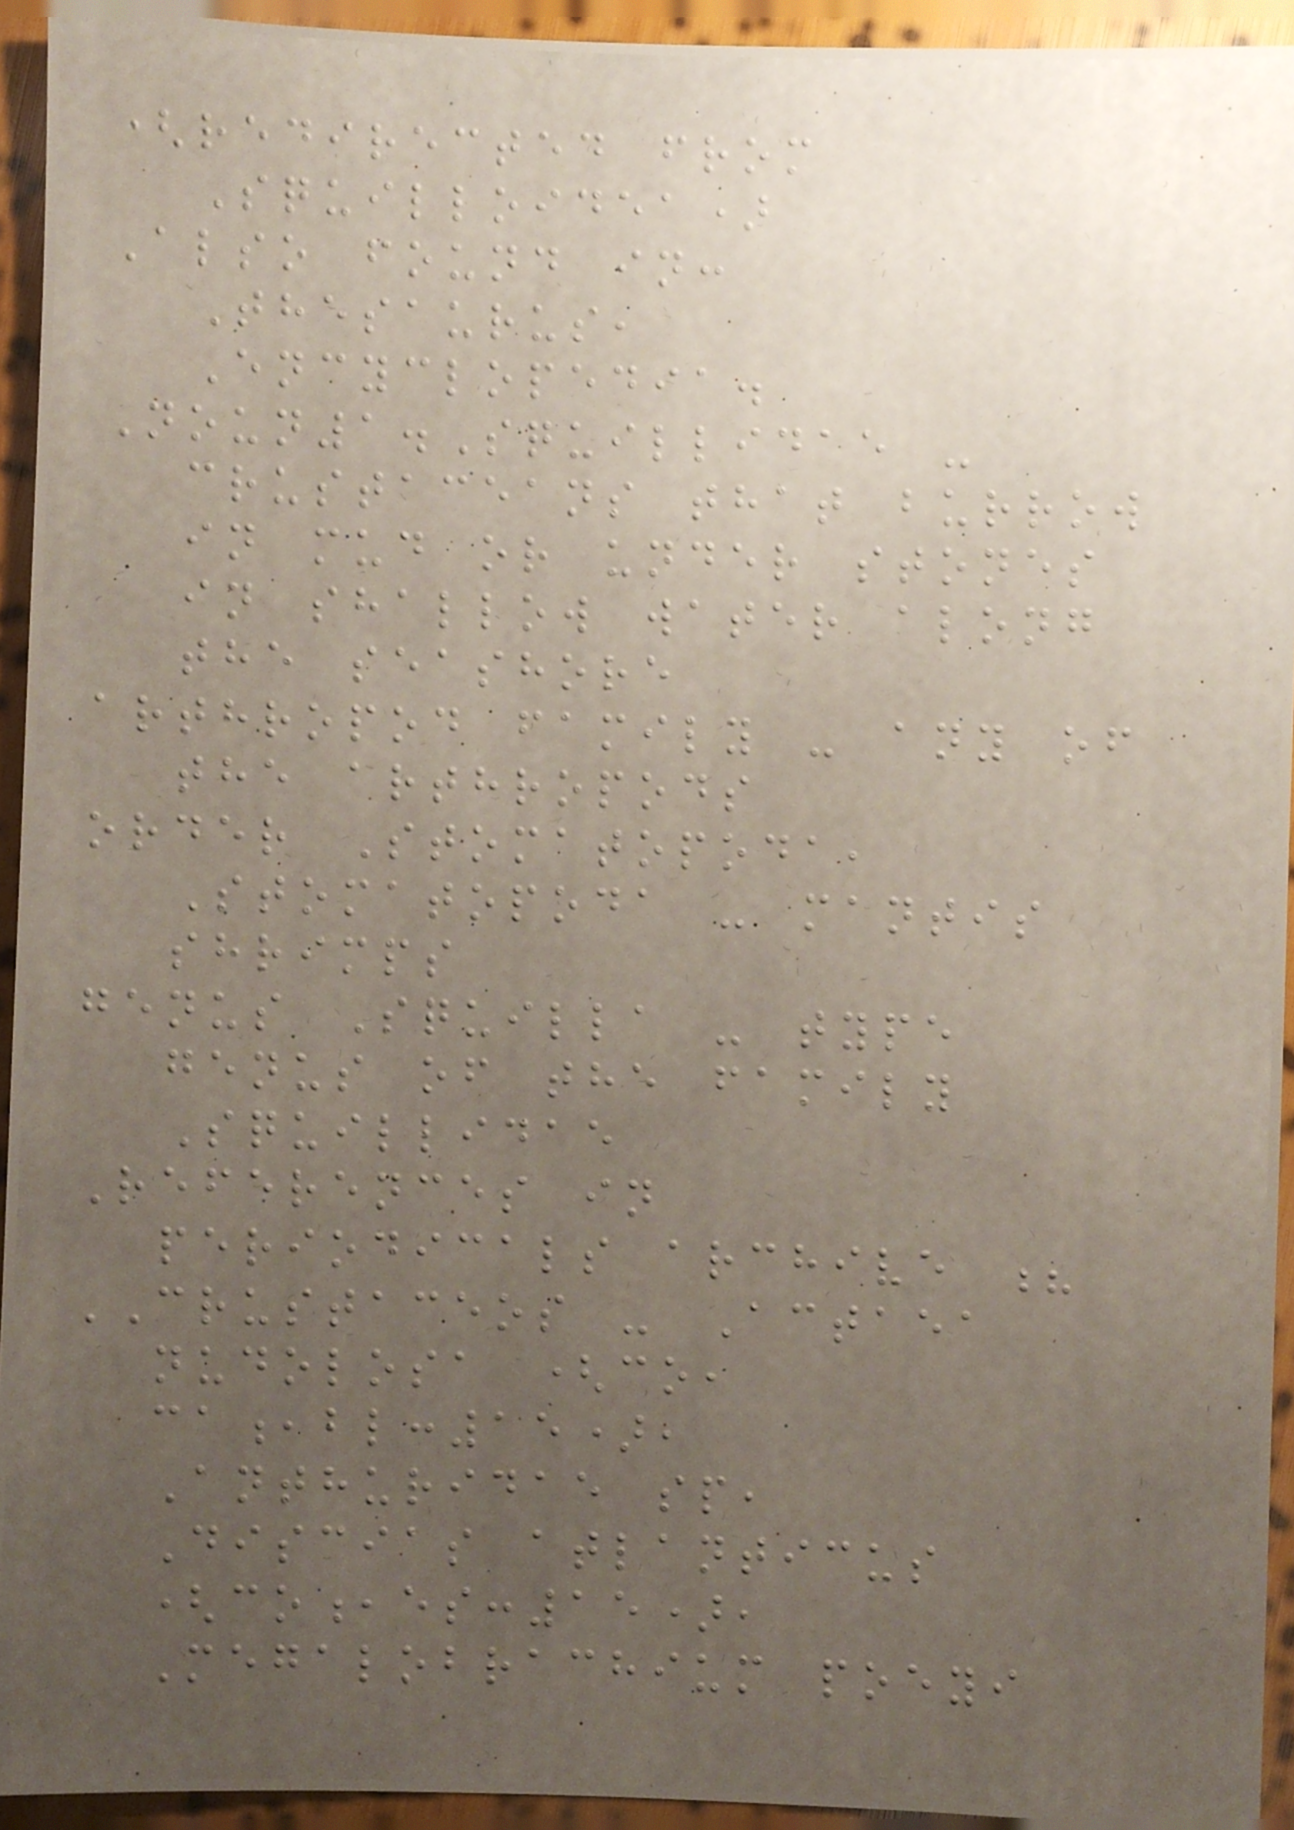(redirected from
Squilloidea)
Also found in:
Thesaurus,
Encyclopedia.
Noun1.Squillidae -
crustaceans that burrow
in mud or under stones
in shallow water along
the seashore
arthropod family - any of
the arthropods
order Stomatopoda,
Stomatopoda - mantis
shrimps
genus Squilla - type
genus of the family
Squillidae
References in
periodicals archive ?
CRUSTACEOS - Actaea
nudolosa (co,
ca,bl:15),
Anthuridae sp,
Discias atlanticus
(co,es:15),
Megalobrachium poeyi
